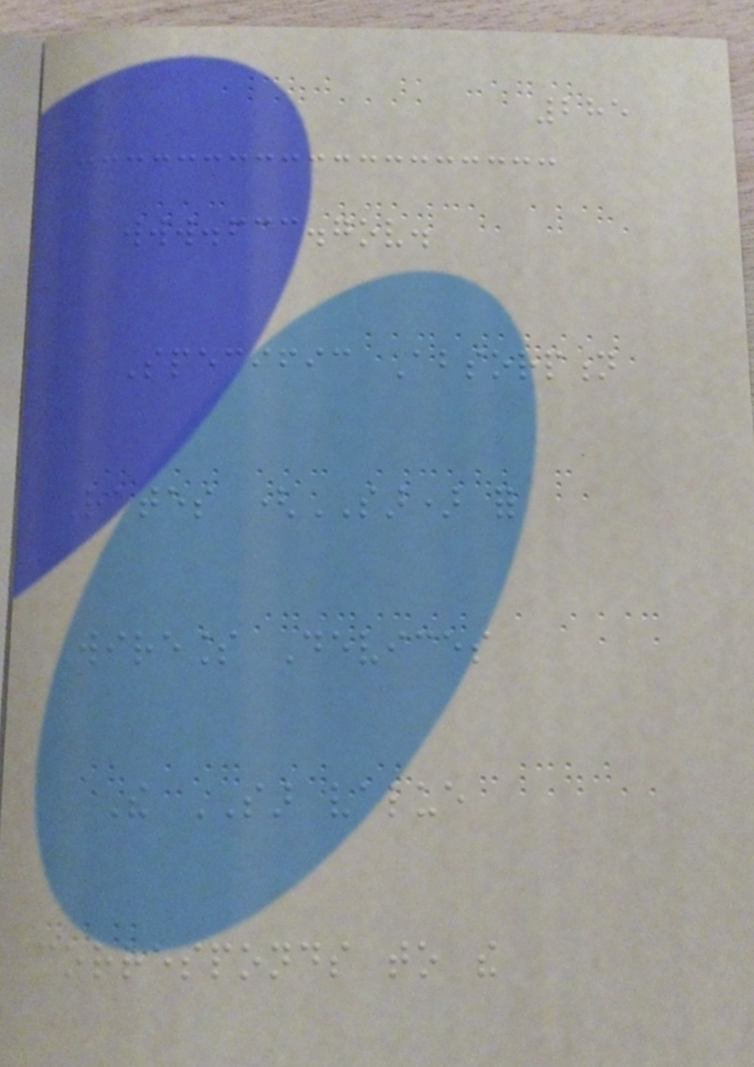285
www.fcc.gov.
Specific Absorption
Rates (SAR) for
Wireless Devices
The SAR value
corresponds to the
